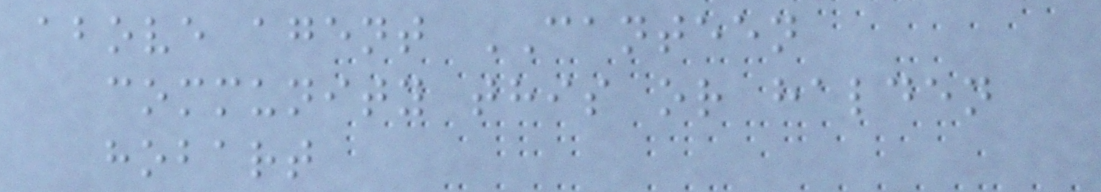above agent CANTEEN
community this or halden
hobart
